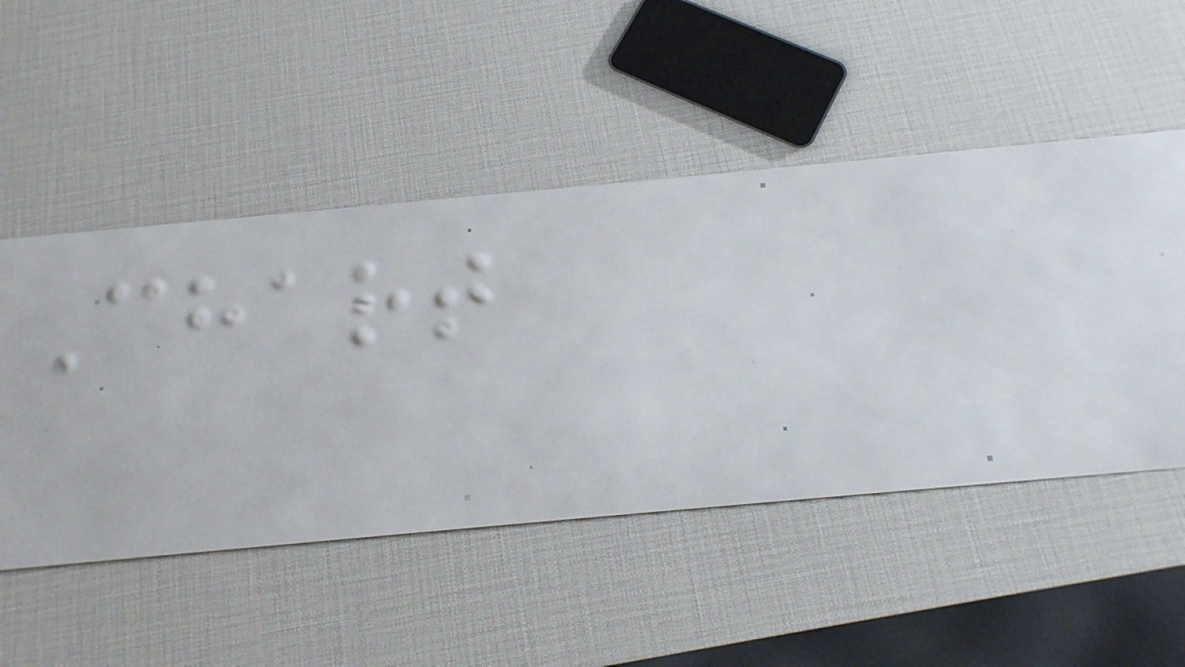Chart
